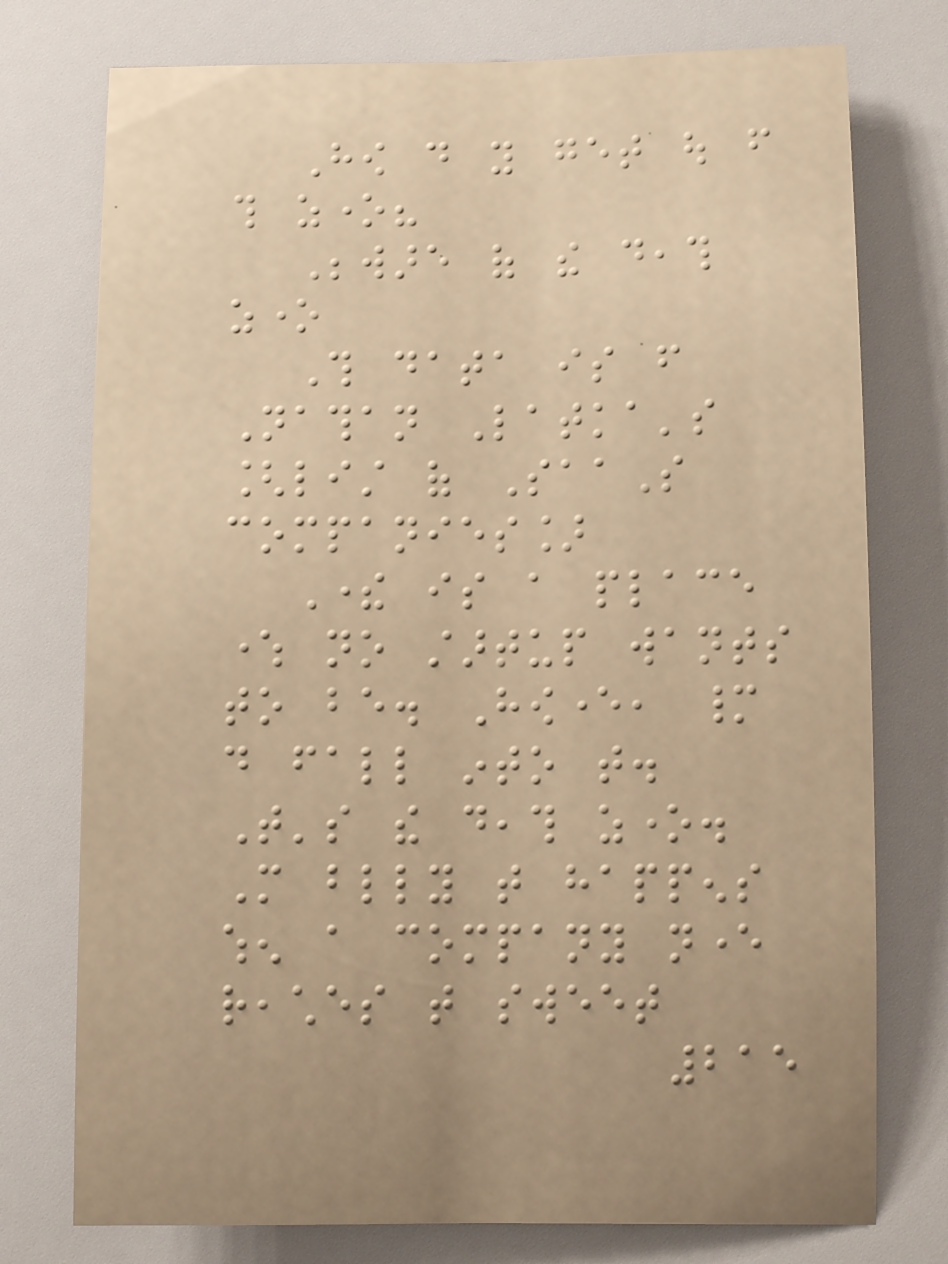How do you get out from
this zone?
Beware of the death
zone
This data is from
Nathan Latka's
[list of SaaS
companies]
There is a place
where no startup wants
to be. However, many
do fall into that.
That's the death zone.
More blindly that happens
when a company never
reaches that sweet
215
